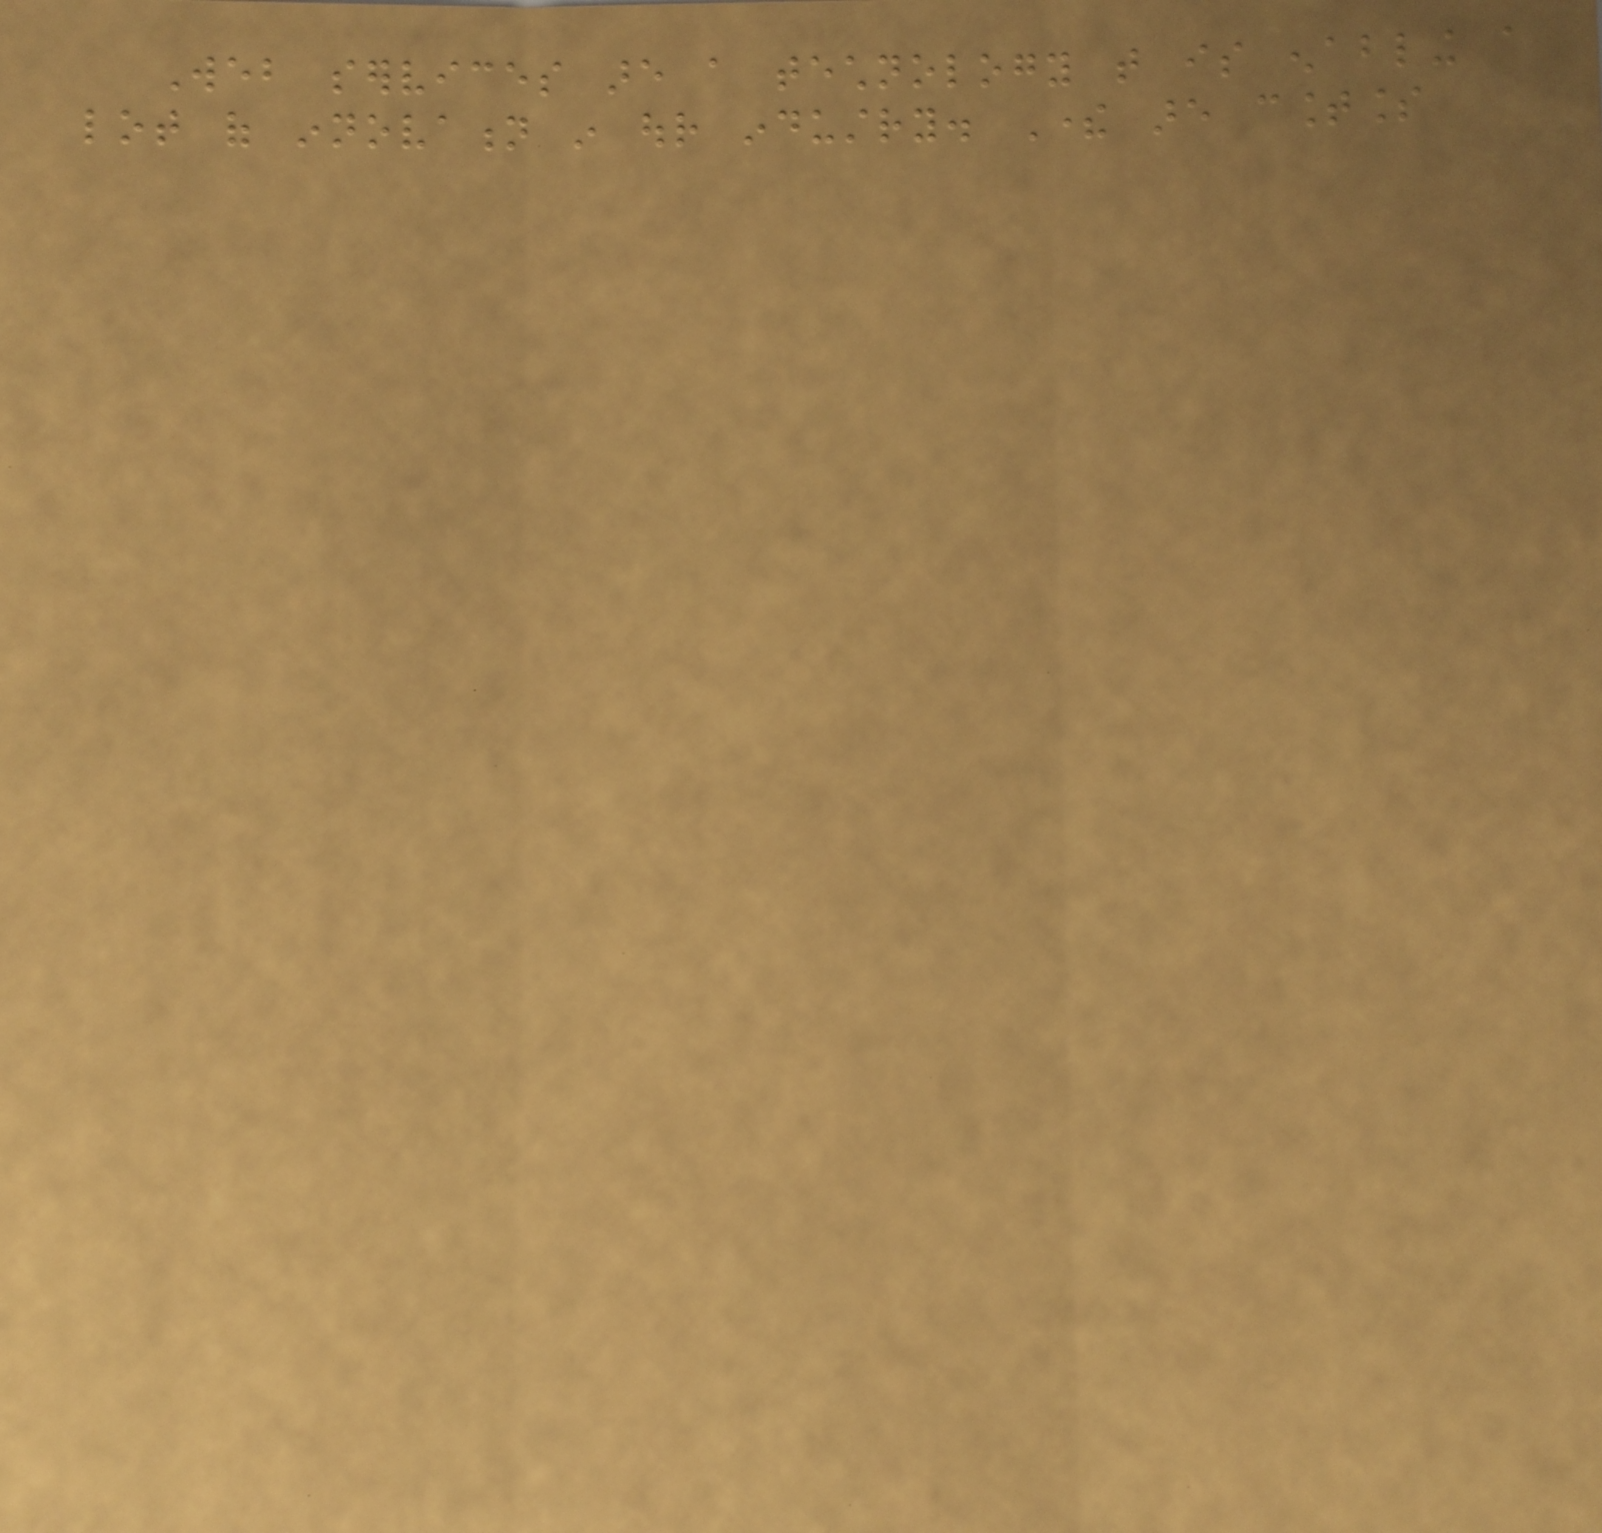Web services are a technology that is enabling a
lot of innovation in our industry. There are countless
